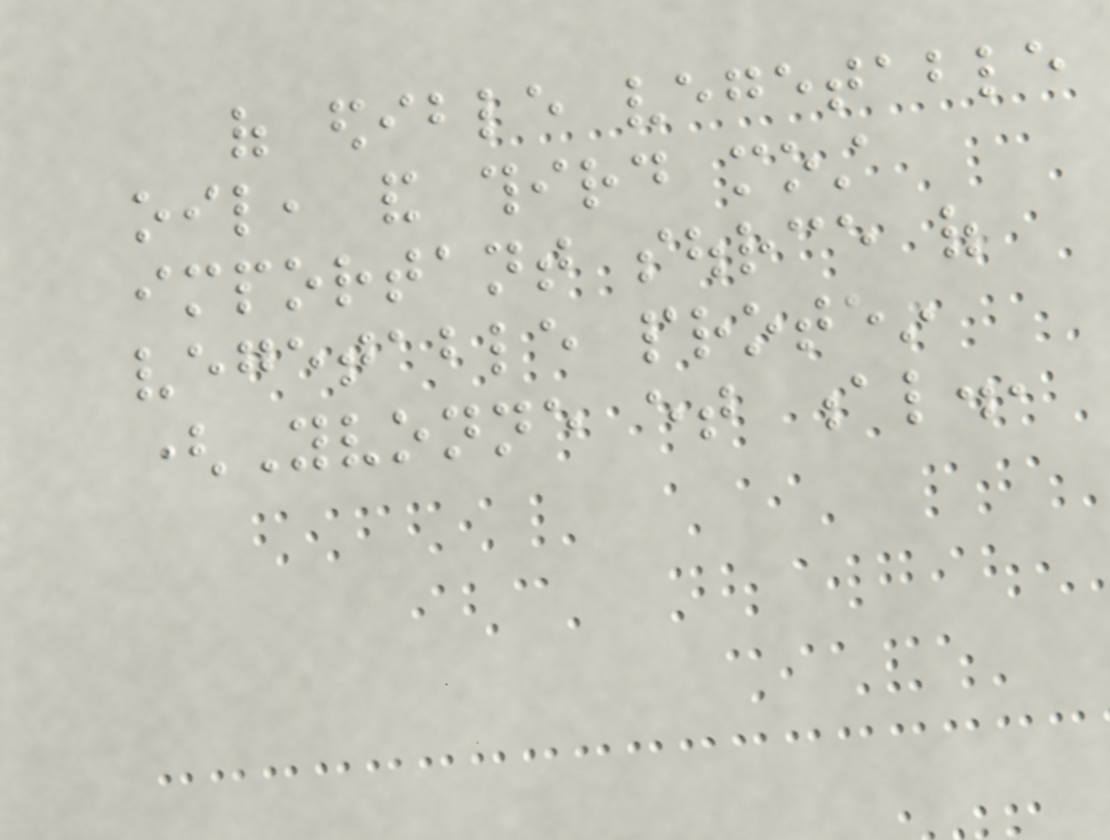of edible vegetable
oil, and third most
important source of
vegetable protein
(Yvonne et al.,
